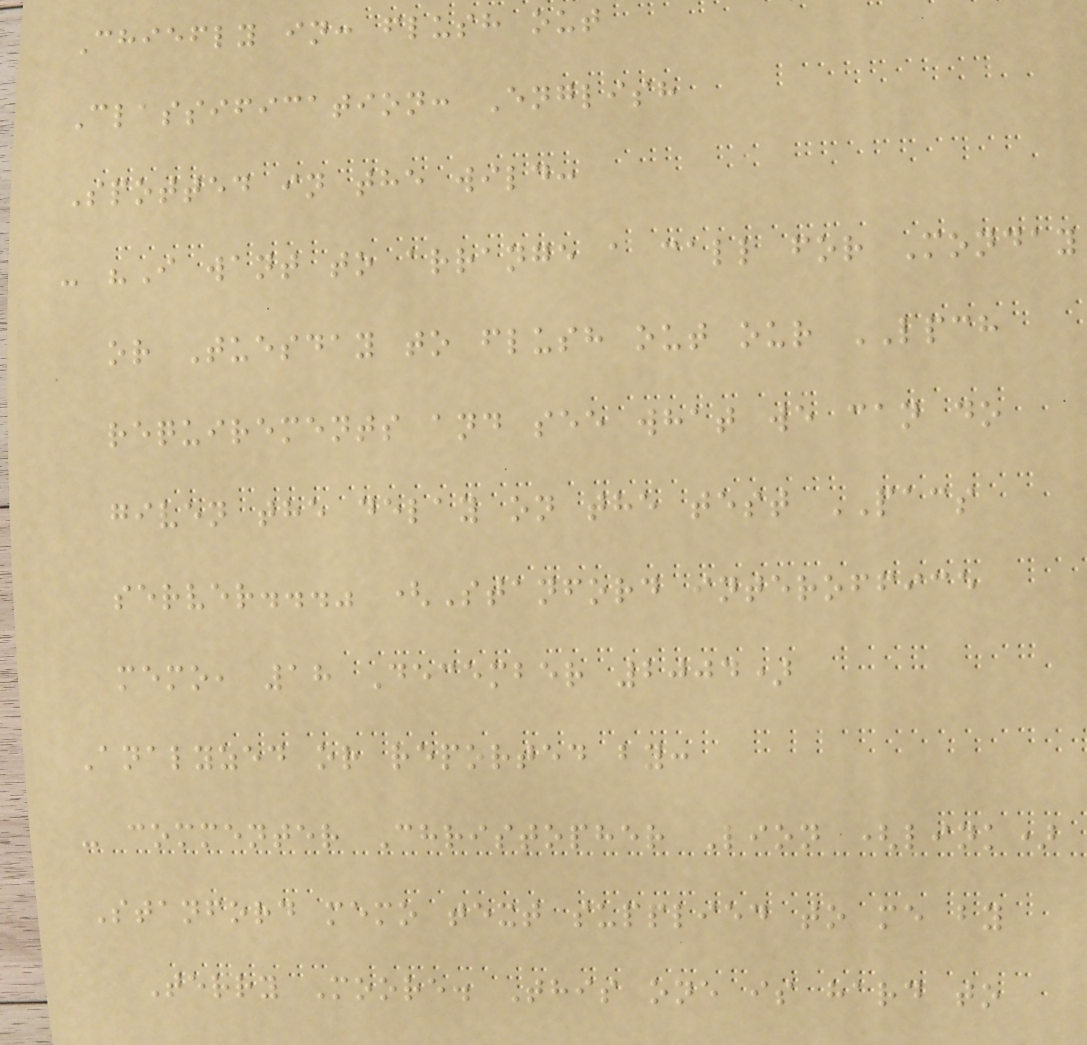Chiefly in: flush out
Classification: English
Spotted in the wild:
- "I want to arrange a call for Monday
or Tuesday to flush out our LPCH
requirements and see what we can do
given the delay on the test PACS
server..." (Stanford interoffice
memo, 18 December 2004)
Analyzed or reported by:
- commenter Christopher Lion (link)
Stanford memo text supplied to me by
Terry Moore. This one is hard to
